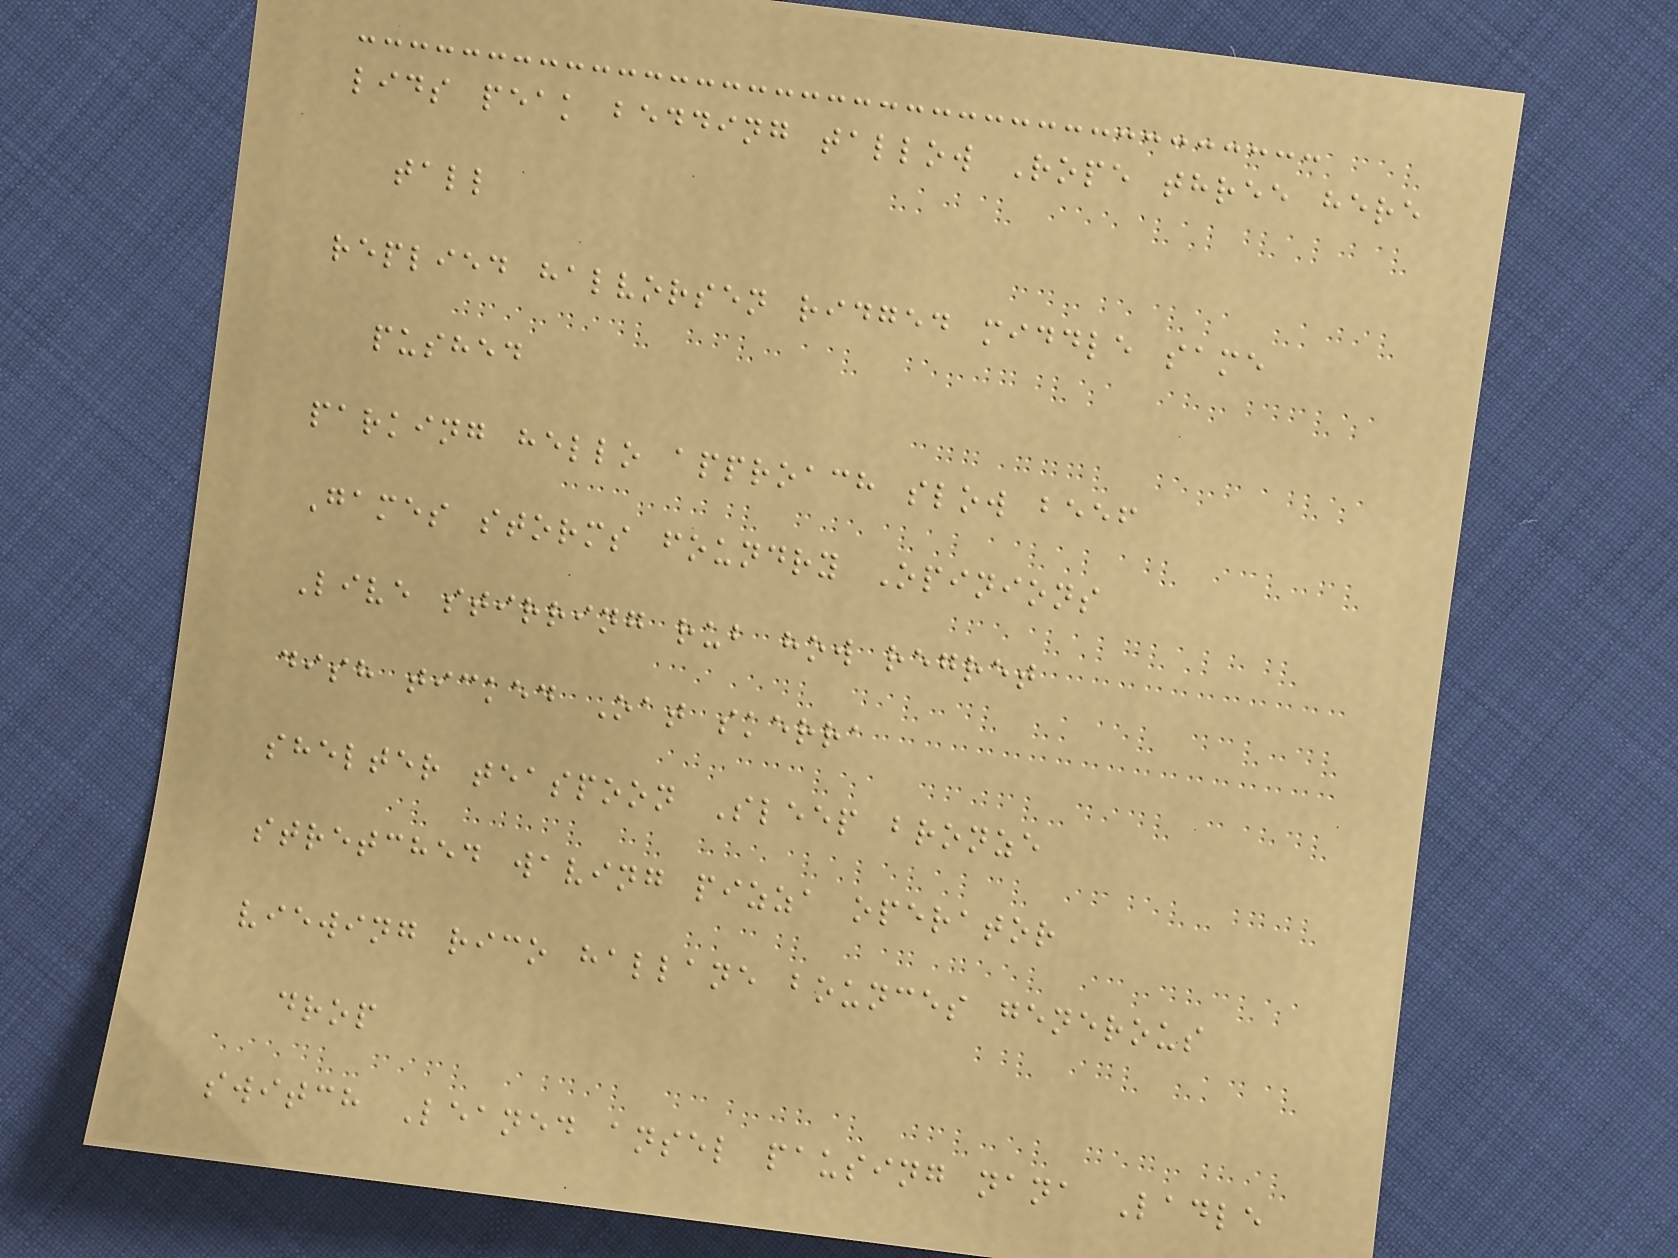lids peak bedding tallow Rope three here
tall
replied halvorsen ridged middle same
pushed
parking hello approach slow beef
Games storms foundry Opinions
Live stirring rub how regret
dish ticked Oat skerra
shelter teaspoon Sleep bronze
stretched waving pizza operator
viewing rico hallane bounces generous
drop
switch Leaned ansel pausing nana Ladle
